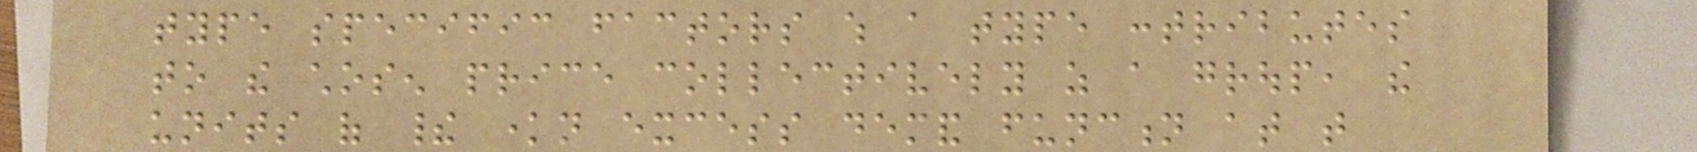type specific factors which a type contributes
to the chosen price collectively as a group, the
units of their known excess demand function at that
